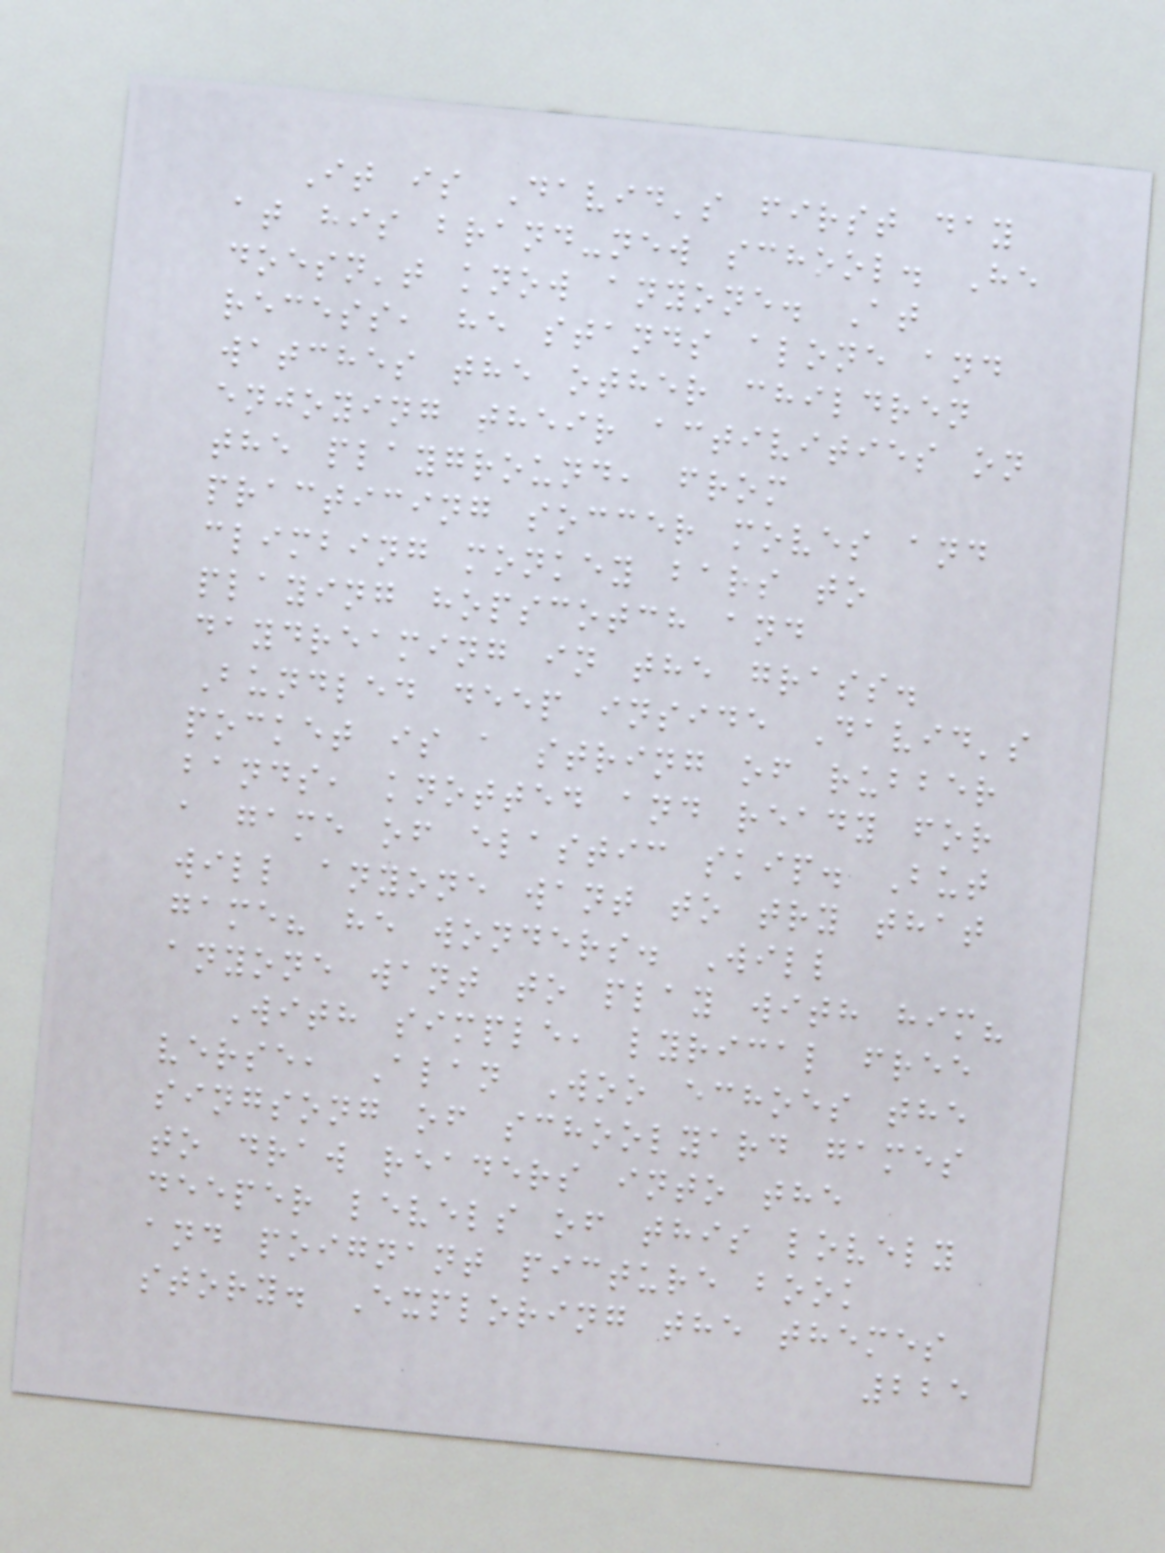It is David's first day
at his brand-new school. He
doesn't know anyone. At
recess, he stands alone and
watches the other children
enjoying their activities on
the playground, from
practicing soccer moves and
climbing monkey bars to
playing hopscotch and
daydreaming in the grass.
Bundled deep inside David's
pocket is a string of rubber
bands, knotted and ready for
a game of elastic skip. But
will anyone want to try that
game? he wonders. Will
anyone want to play with him?
With simple, lyrical free
verse, Alan Woo echoes the
singsong of schoolyard games
to draw readers into the
deeper levels of this lovely
and poignant picture book
story. Exploring the themes
225
